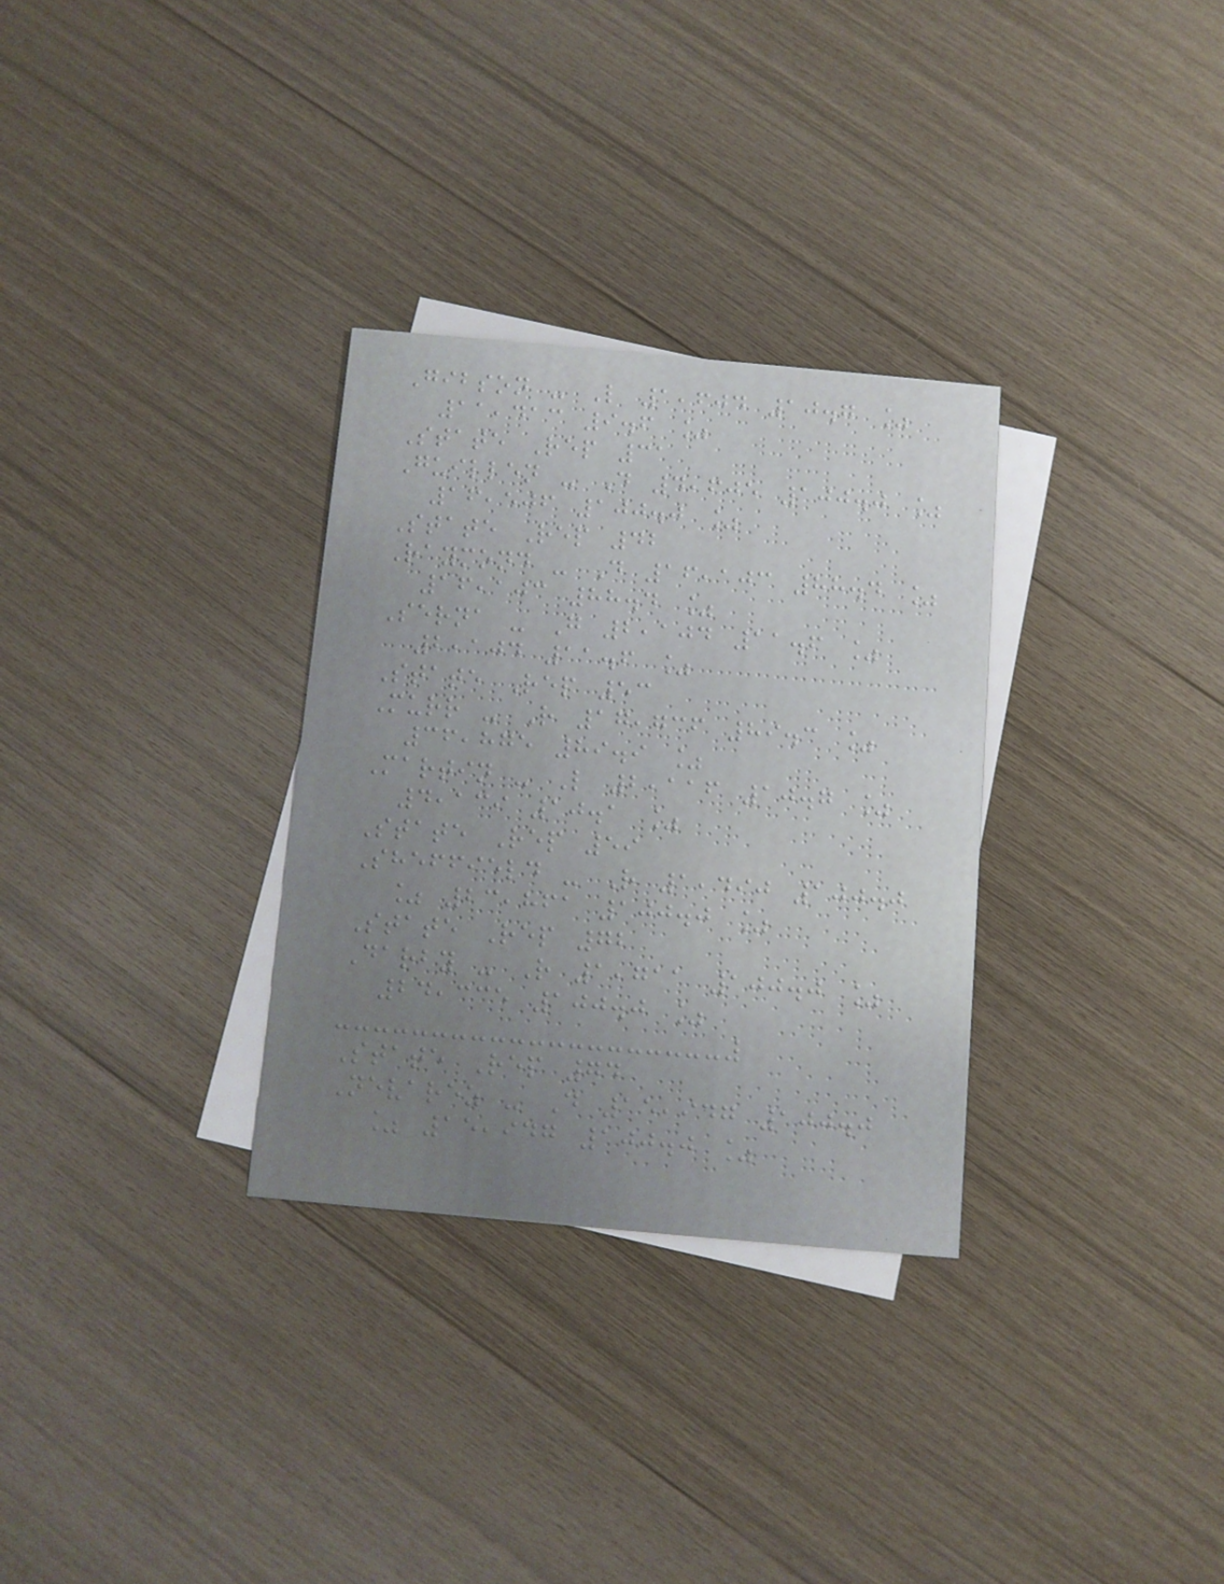Gibson - L 1,604 10.7 %
11,413 9.6 %
State Rep 31
Guillen - D 4,605 100.0 %
16,506 100.0 %
State Rep 42
Raymond - D 16,103 88.4 %
16,103 88.4 %
Serna - G 2,104 11.6 %
2,104 11.6 %
State Rep 53
Murr - R 17,736 89.3 %
36,875 89.9 %
Martin - L 2,116 10.7 %
4,139 10.1 %
State Rep 59
Sheffield - R 1,490 100.0
% 23,861 100.0 %
State Rep 72
Darby - R 1,711 100.0 %
24,335 100.0 %
State Rep 74
Nevarez - D 15,947 100.0
% 15,947 100.0 %
